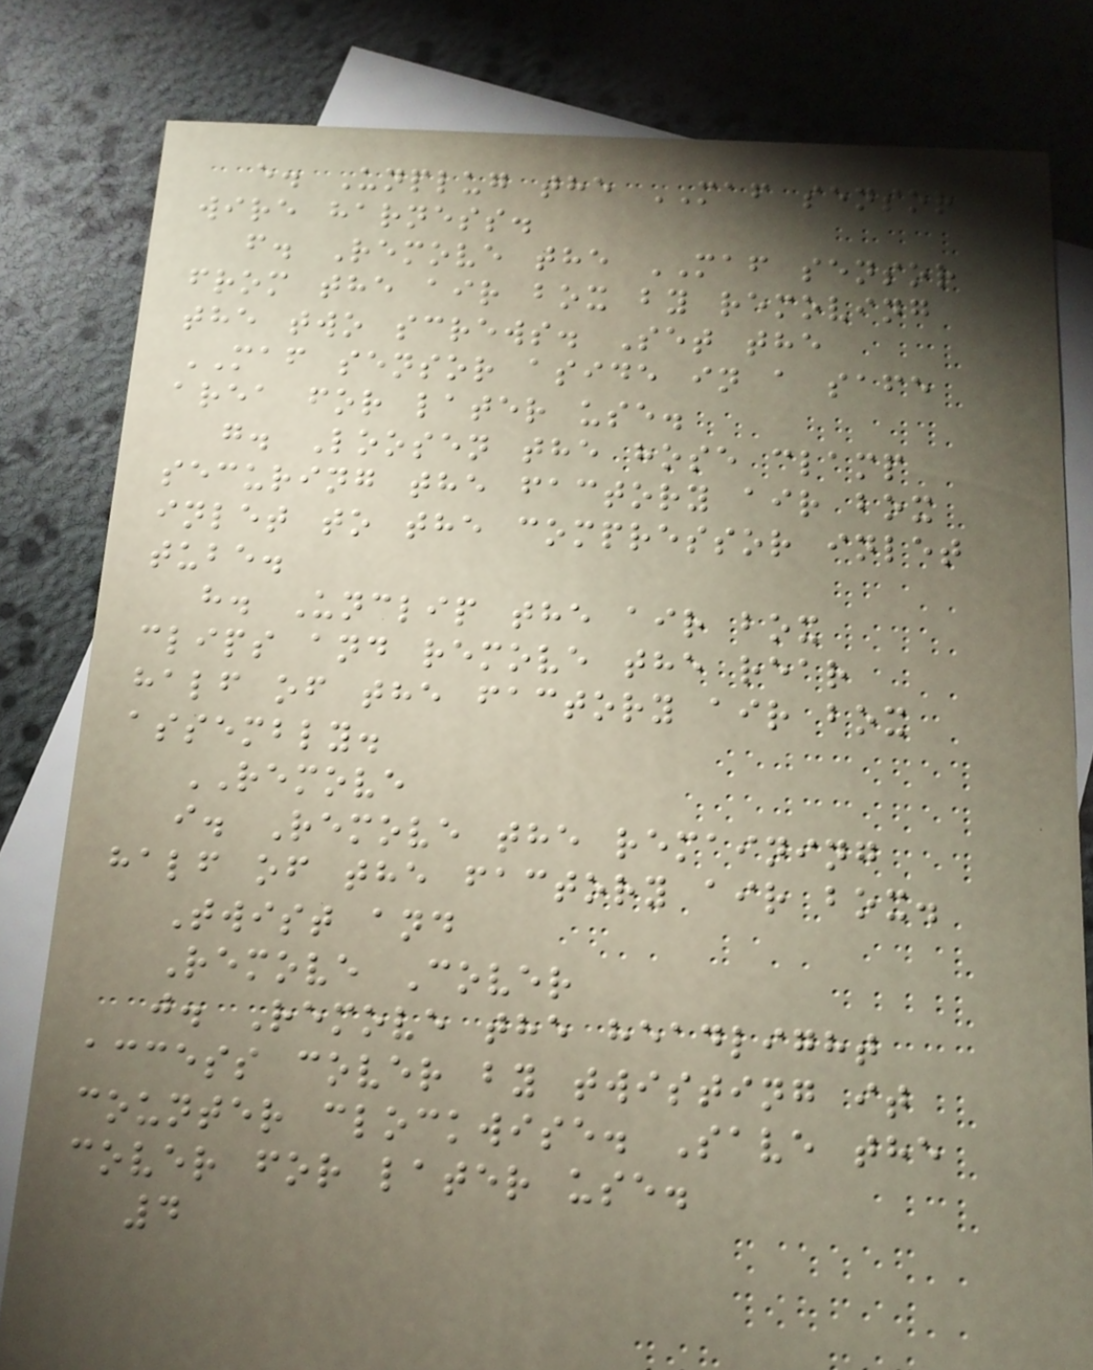e. Unplug the MAF sensor
wire harness.
f. Remove the MAF sensor
from the air box by removing
the two screws. Set the
MAF sensor aside in a safe
area for later use.
g. Loosen the hose clamp
securing the factory air box
inlet to the compressor inlet
tube.
h. Unclip the air box
clips and remove the rear
half of the factory air box
assembly.
REMOVE
i. Remove the remaining
half of the factory air box.
Twist and
Remove Cover
j. Remove the headlight
access cover by twisting it
counter clockwise. Save the
cover for later use.
4
